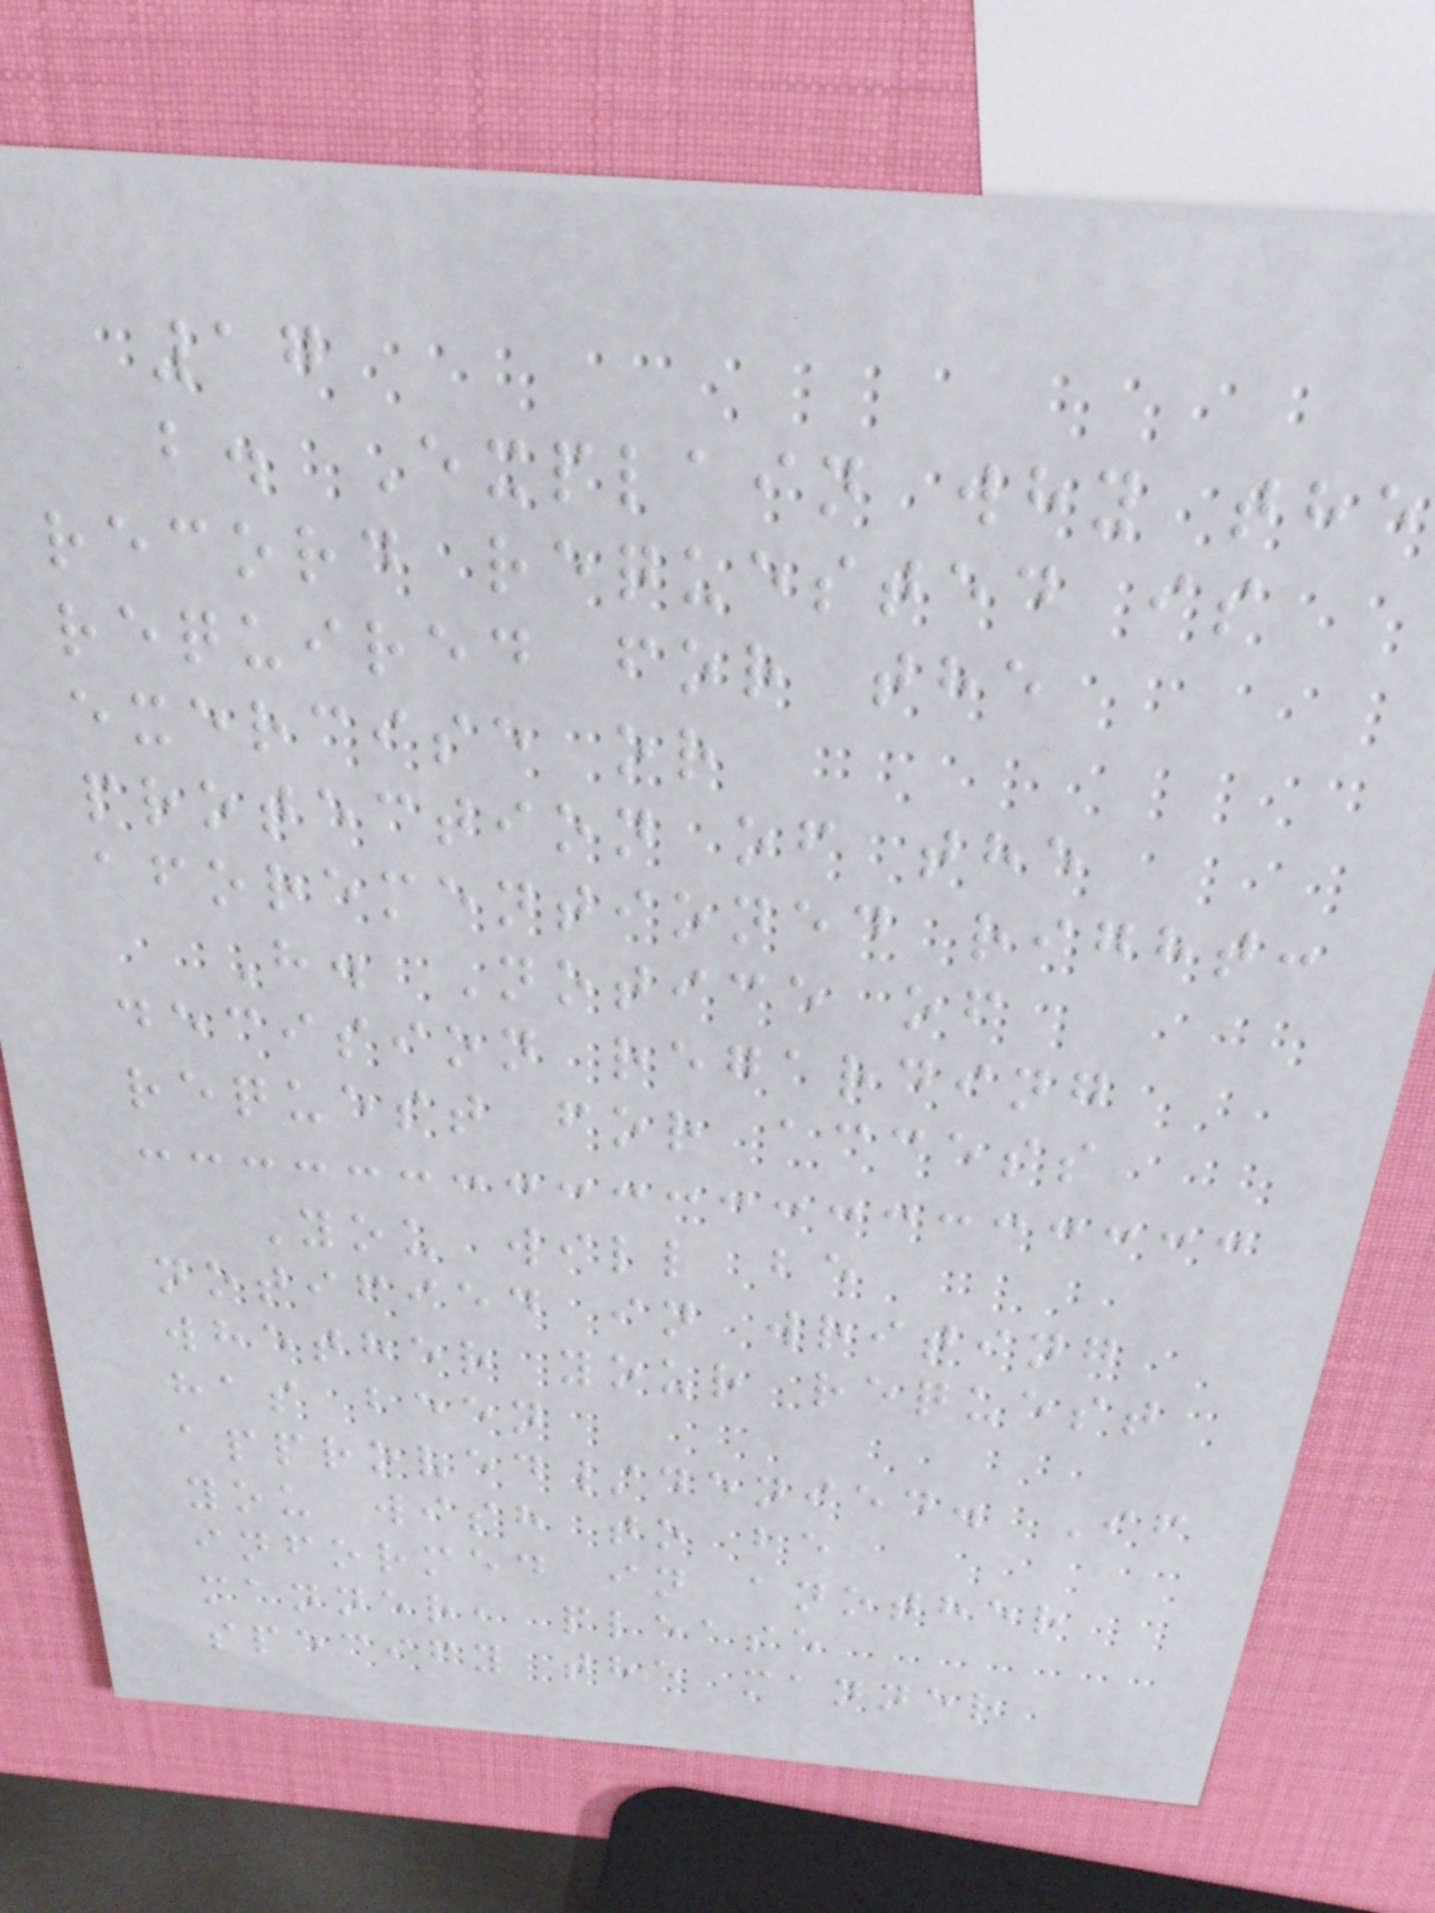17
b. Explain why the
record requested is
required for the
exercise or
protection of the
aforementioned right:
H. Notice of
decision regarding
request for access
You will be
notified in writing
whether your request
has been
approved/denied. If
you wish to be
informed in another
manner, please
specify the manner
